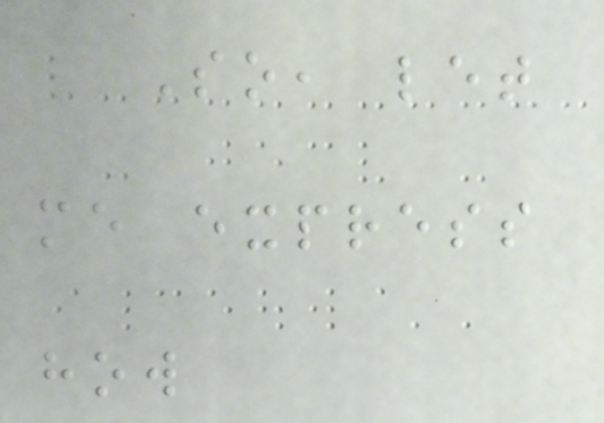So, let
me express
how
